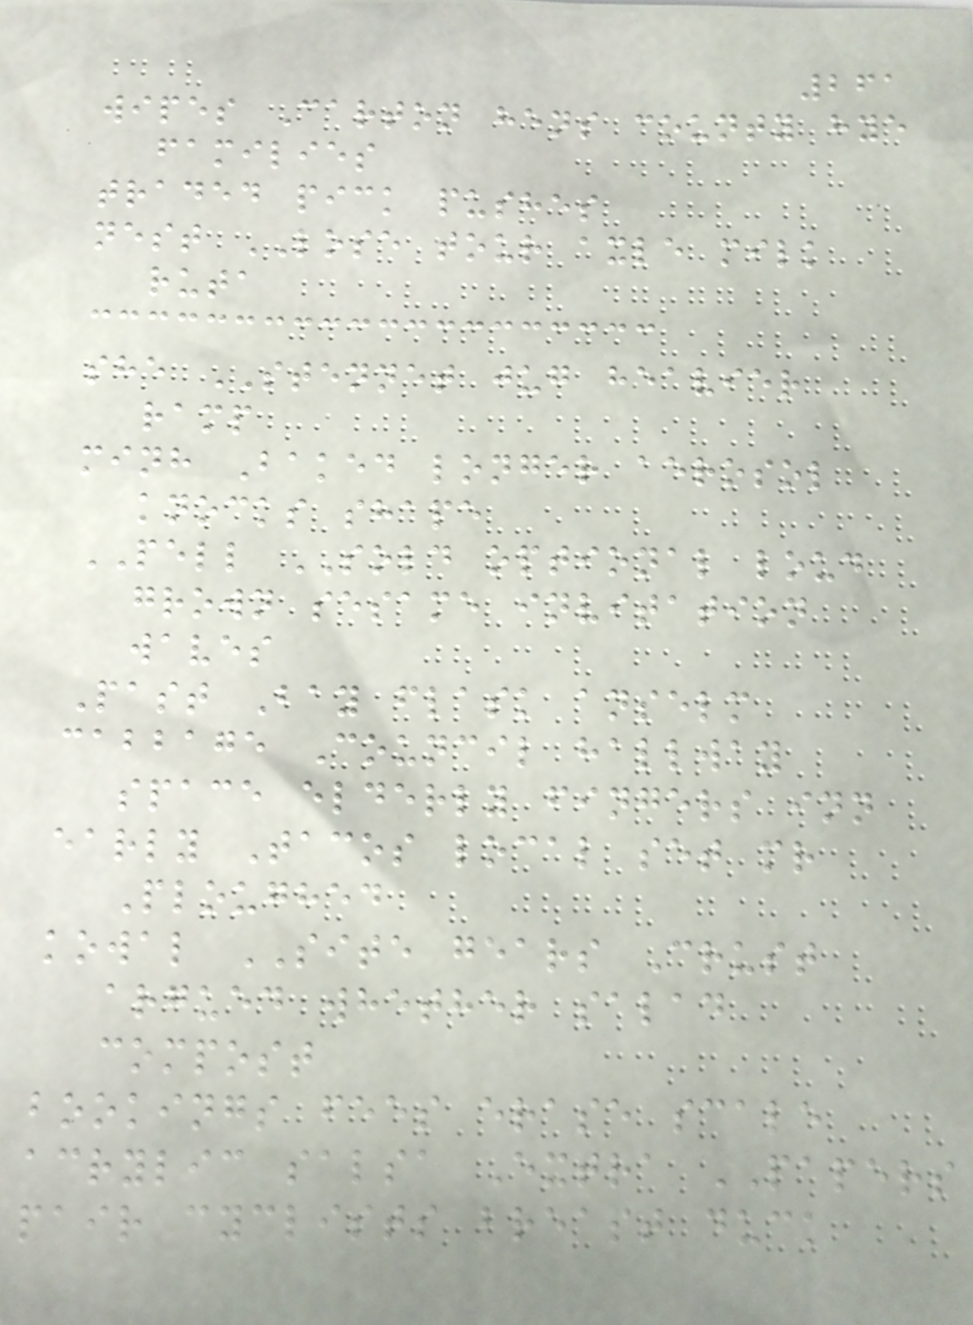261
wipes Carton hens county hye
families
traded pick pushes
nest LOSE tour axle milk
ruta
she STENNET jug heavier
ramp
minh Baked longer aerosol
knocks shape
PELL SOLD optional loud
grown sesame invitation
waves
Past Bay flask anselm
cabbage Council hallway
space elderly fingers inn
early Tacos local set mr
Ploughed
kowal SITE gears Crust
argued whether salad
compost
bookings fees erase scale
acrylic salsa Extra PAPERS
pair cyclists breast duck
